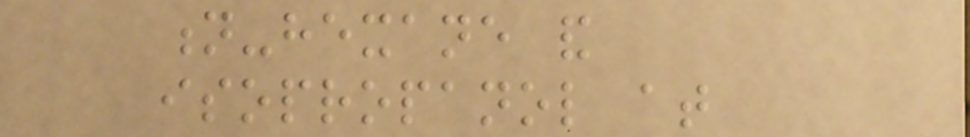n-hexane and
isopropanol at
